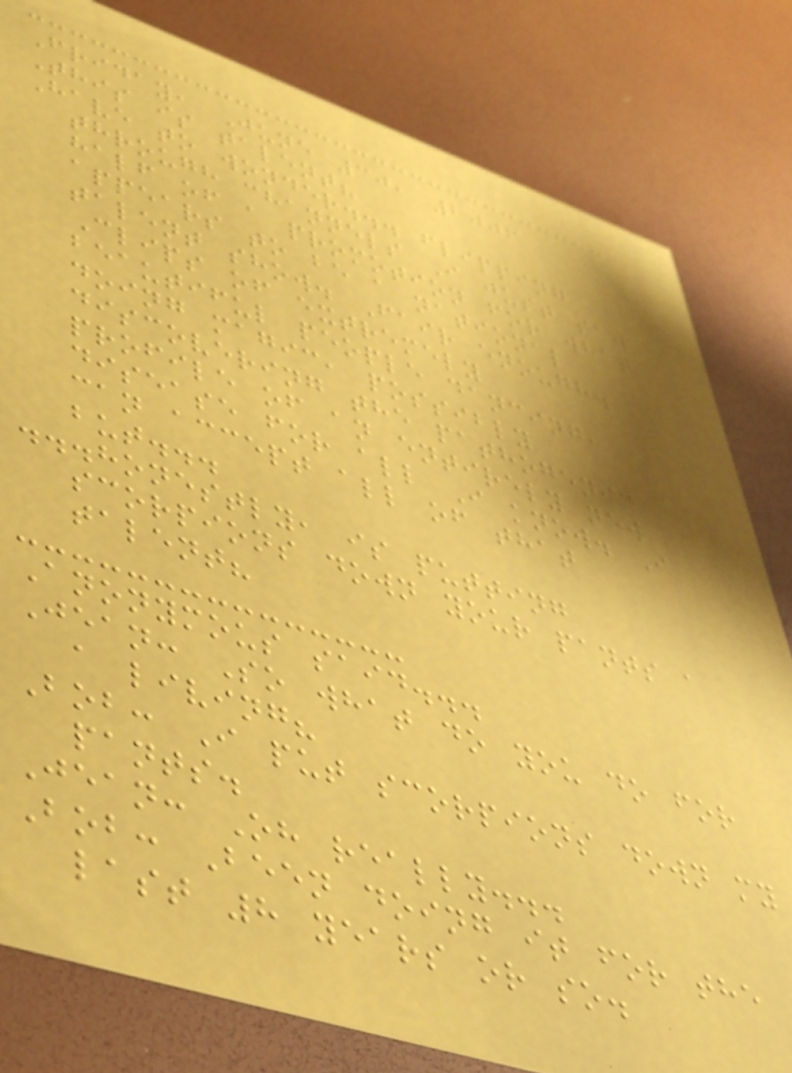Friday, June 30, 2006
This is talent?
Have to wonder... flipping
through channels I just saw
half of a promotion for what
appears to be a national
talent show. Fair enough.
Clips of extremely
beautiful people dancing,
doing magic, possibly
discovering the pathogenic
profile of an entirely new
disease for all I know. I
can accept all of that
but...
...honestly, is putting
scorpions down your pants a
talent?
Anonymous said...
Jean: So what do you do for
a living?
Bob: I put scorpions down my
pants.
Jean: Oh really...
Bob: Been doing it for the
last 8 years or so.
